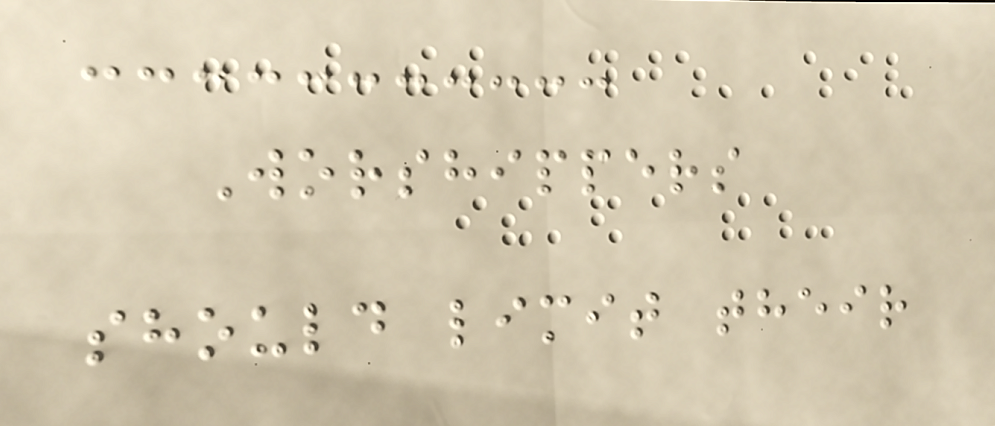Worshippers
should limit their
